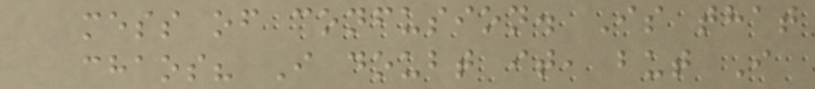mess of confusion. Is that
chaos? I doubt it, but I
